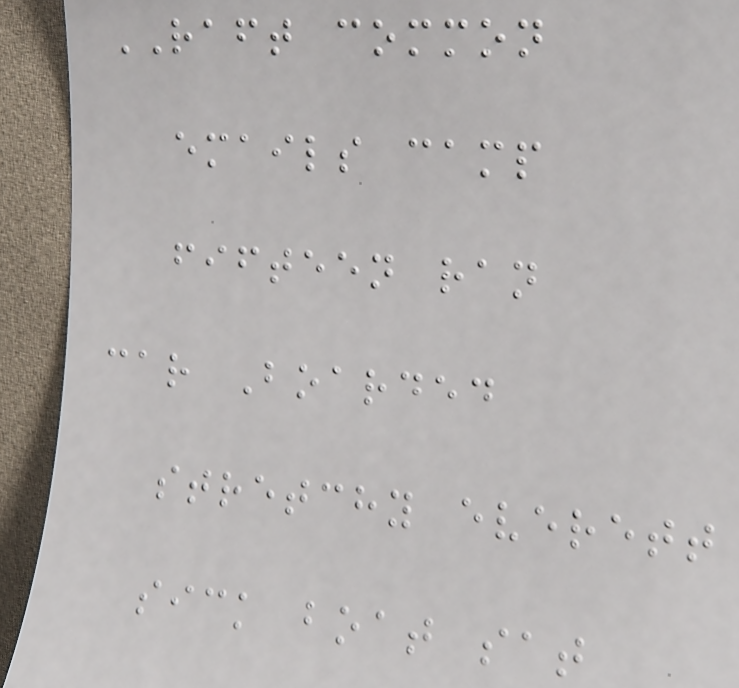RAFT common
emails camp
fifteen ran
car Boarded
stretchy everett
sick boat sat
